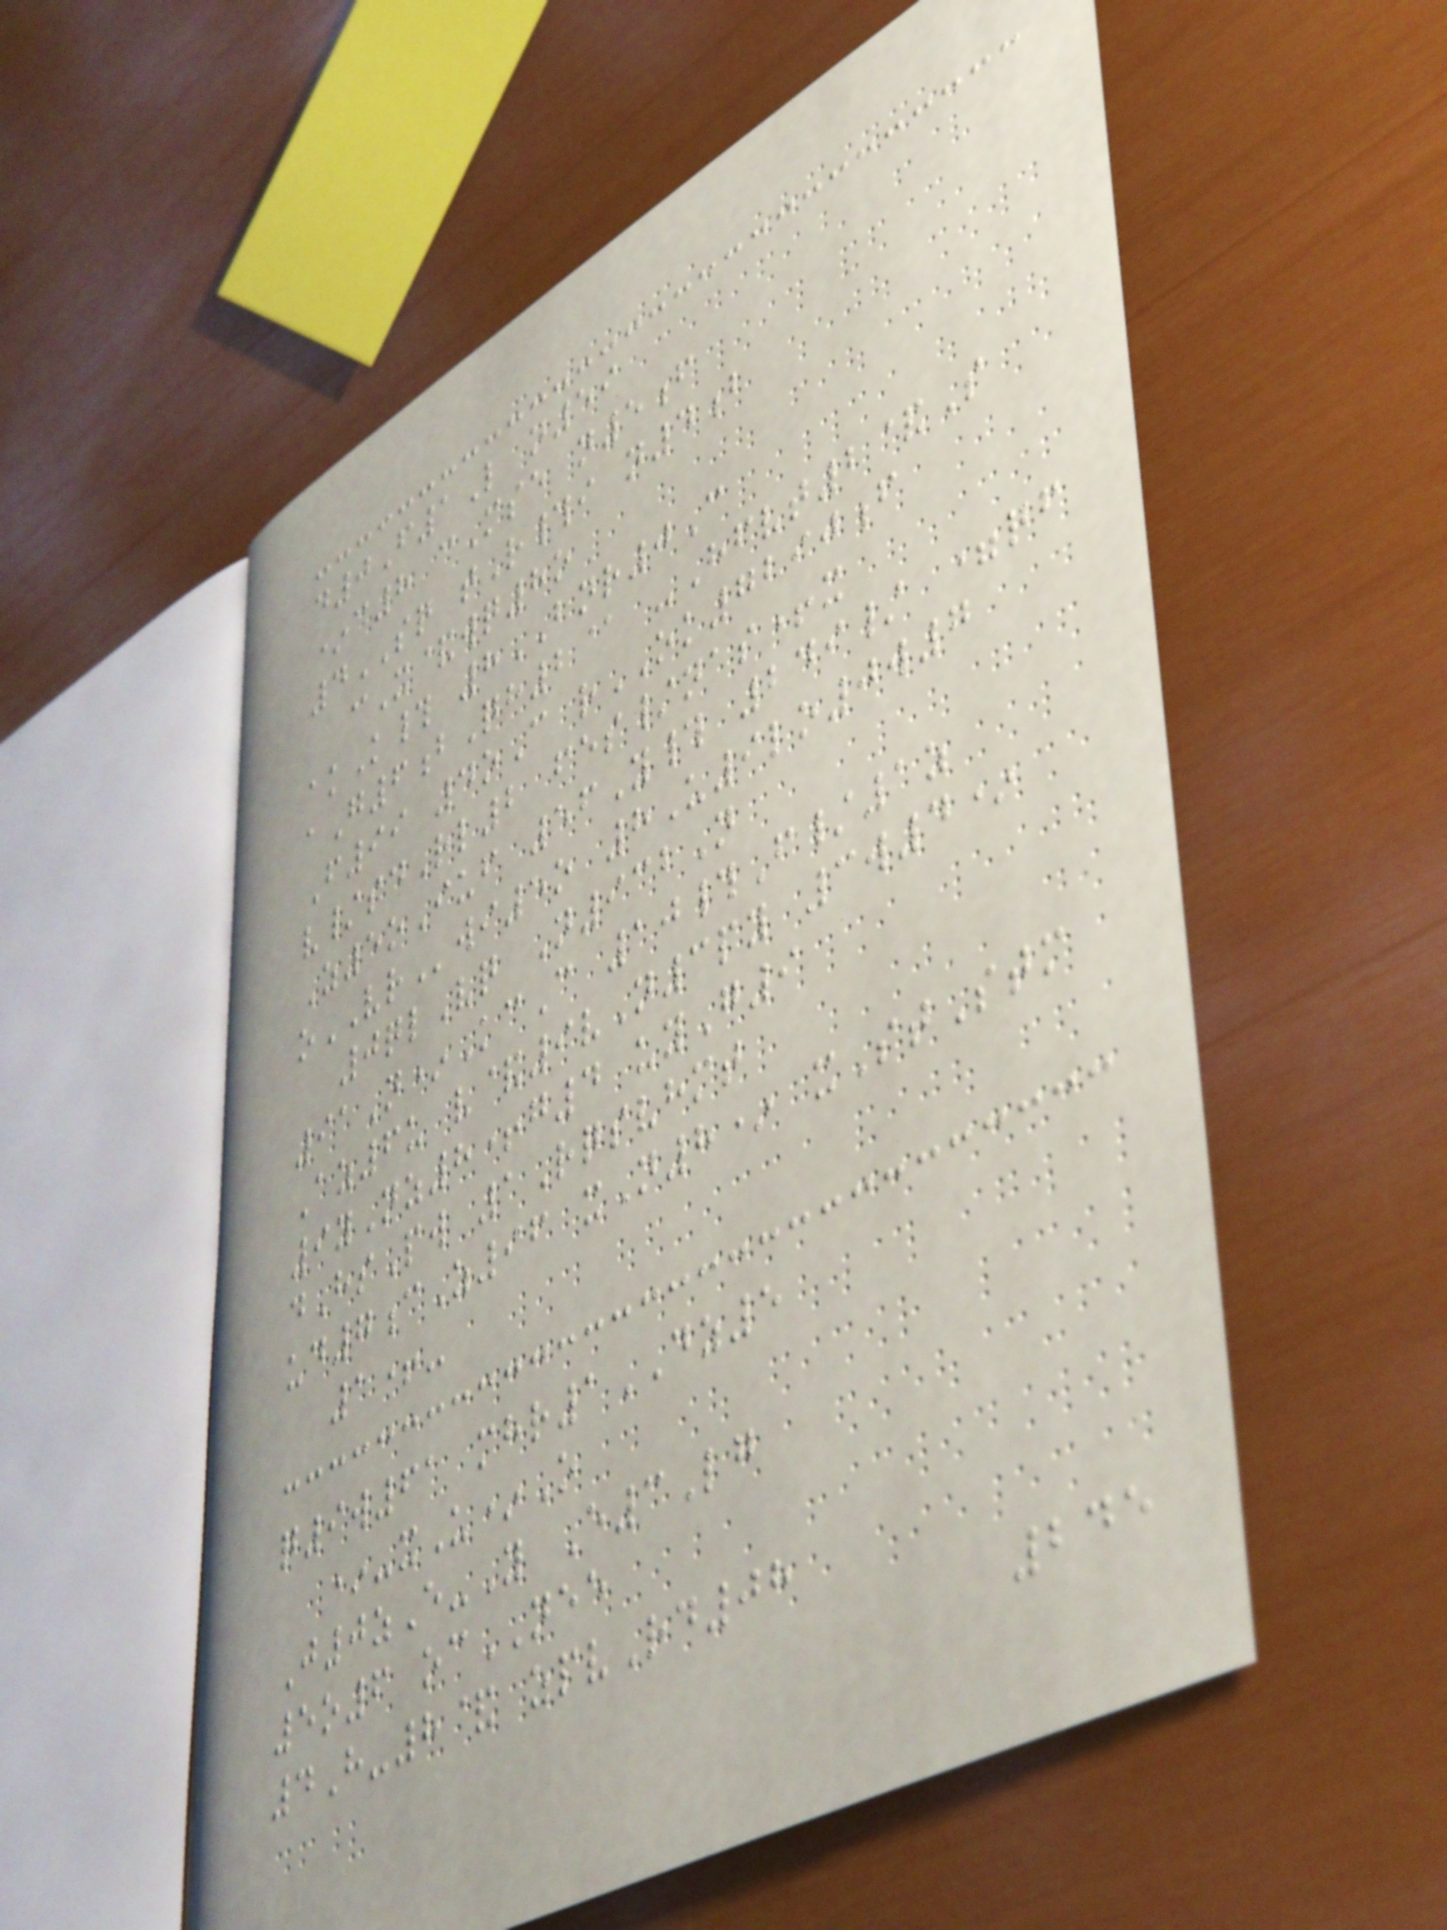d0F1L n59
*c8 cMse n5f
4SQ tR#i n4b
cX&wq8o
akK# 8BNR0C
aG6bQh2@ -Hfvt2&S
F99 4oC rOK7290f
v/sdRl2 fes/nas+x
Z5oIuf 56Y# 249/ =qf
oVRwi5o 8U9lo0w7
0qlVq N932N
91N*KcC 10#F/1z
Az6u v&9vN3py 3w4*
9yNz8+g4 uyG9
dHsPw 1Rqsvhmt
ud7cZ96 xN8* xStStm
1+-
q9w61 mhr1DZ5
*-xU*O
J0zE-Y E3Lg
5o6 ocNEE
4H-8& zpvRd08
245
